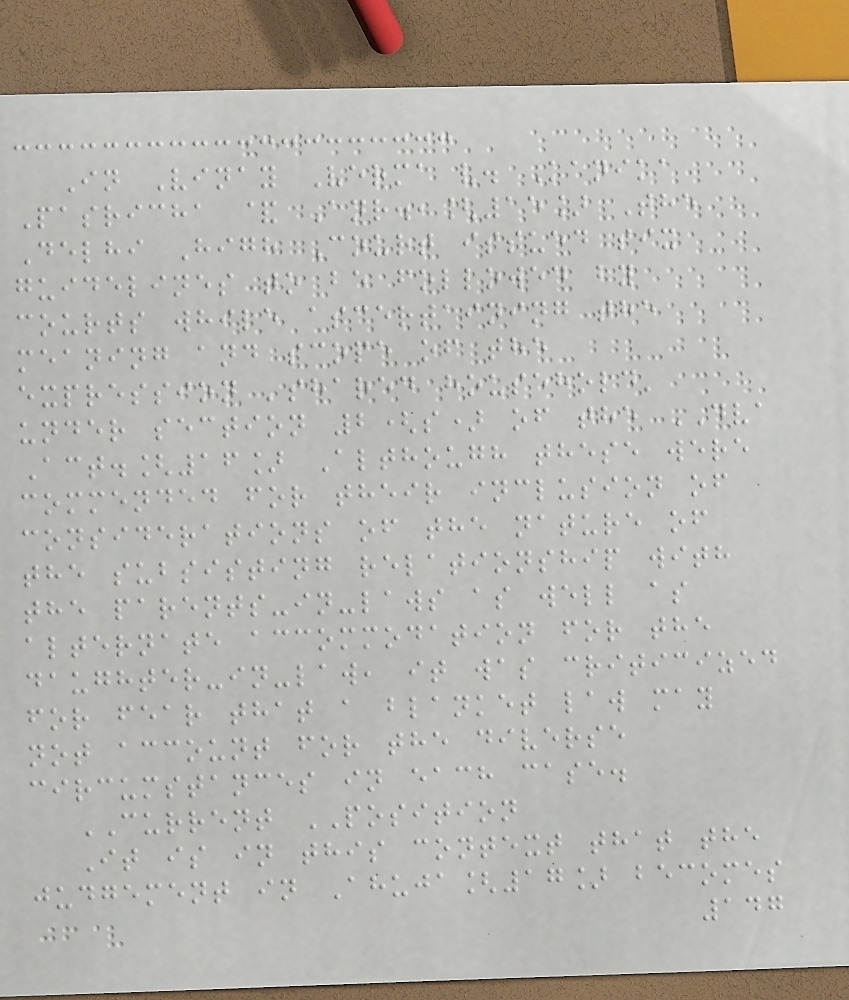In Vinay Verma v. Kanika
Pasricha & Anr.,[15] The
Delhi High Court issued six
guidelines to be followed by
courts while ascertaining the
meaning and scope of the
expression 'shared household'
under section 2(s) of the DVA
Act.[16] Although these were
commended for their inclusion of
considerations of the nature of
the subsisting relationship with
the parents-in-laws as well as
alternate accommodation for the
daughter-in-law, it was criticized
for fear that a blanket law may
not account for the diverse
circumstances in each case.
CURRENT POSITION
It is in this context that the
judgement in Ahuja[17] becomes
147
